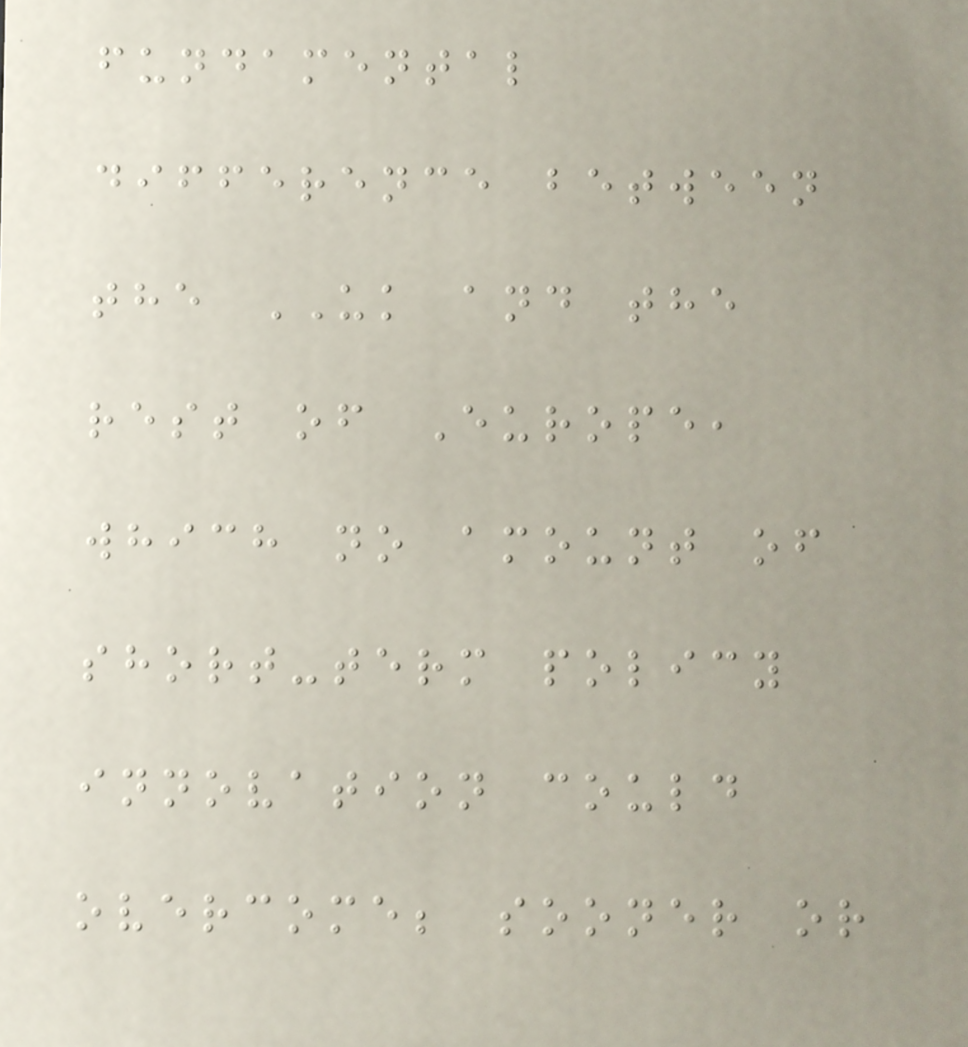fundamental
difference between
the UK and the
rest of Europe,
which no amount of
short-term policy
innovation could
overcome; sooner or
